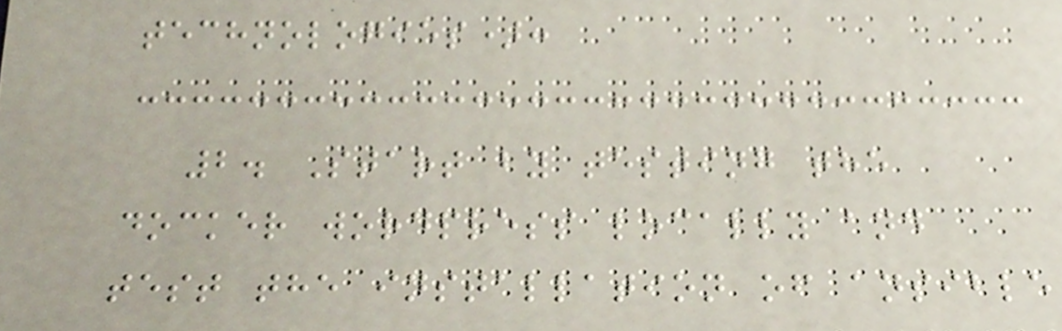technologies):
2. Start by testing the
docker wordpress locally and
test the installation of ansible
